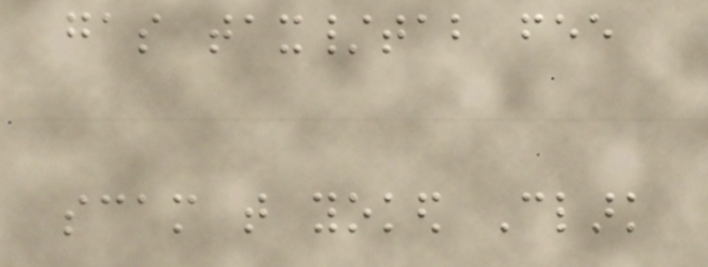gas tax/tab fee
scam that yoked Clark
